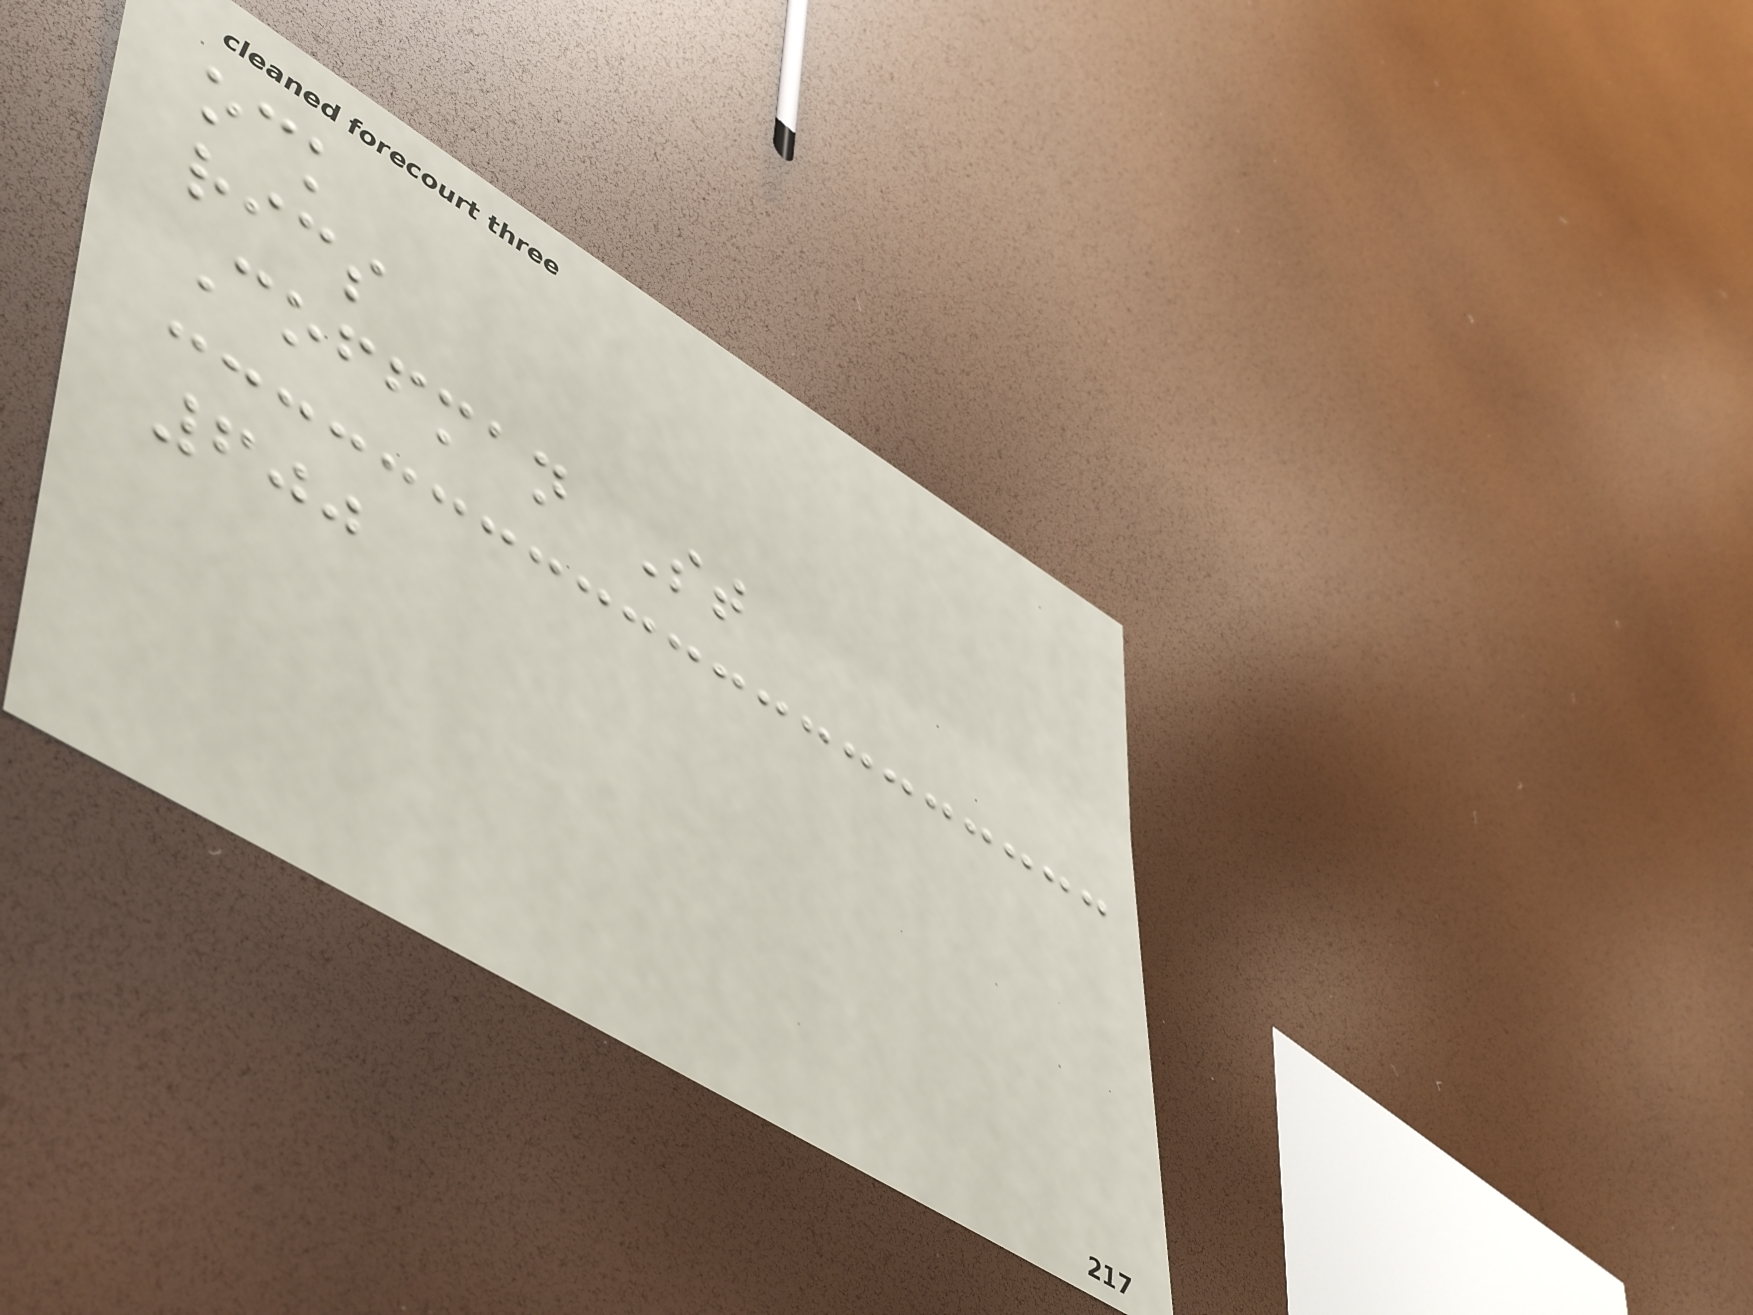ock
rics
Coffman St
600
